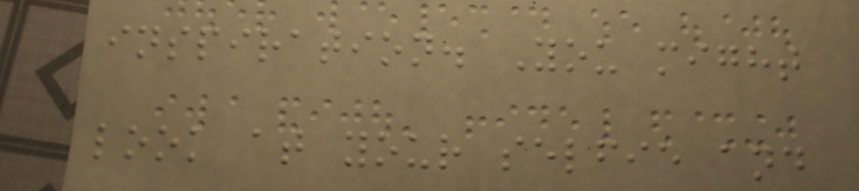inspiration. You might
look at your selfie and
